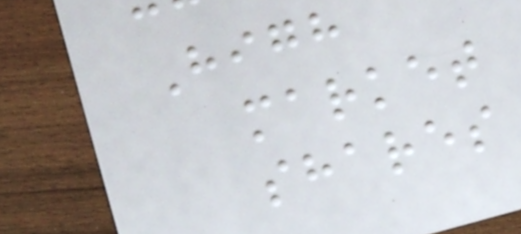High
market
shares
